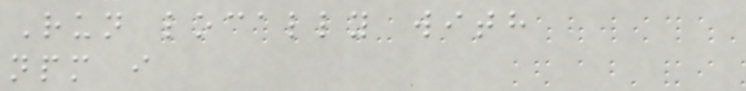Run locally with
npm i
